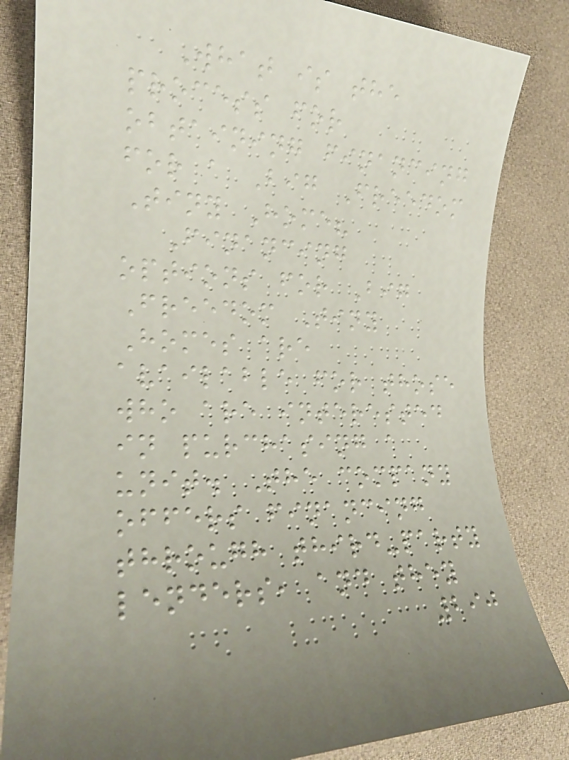What is the
process for
obtaining financing
for a Big Freedom
Tiny Home?
Financing
options for Big
Freedom Tiny
Homes are
available for those
who are interested
in purchasing a
unit. The company
offers financing
through third-party
lenders, and they
290
